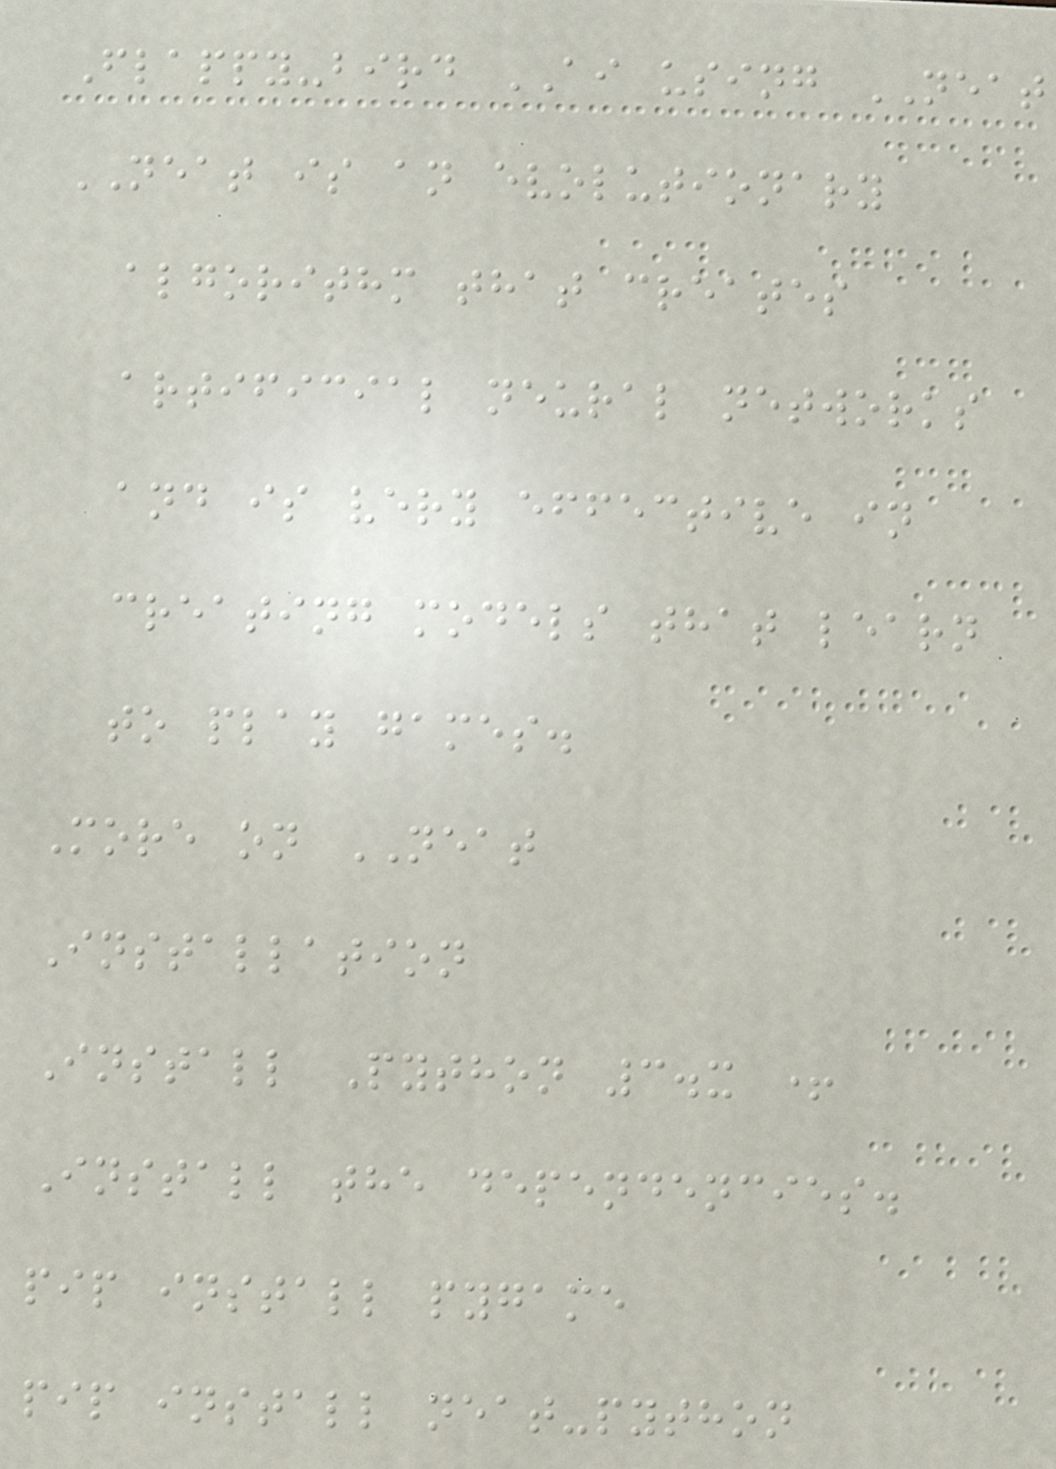Flappy-bird AI using NEAT
NEAT is an evolutionary
algorithm that creates
artificial neural networks
and is very effective in
creating models that learn
to play games.
More on NEAT
Installation
Install Python 3.x +
Install the dependencies.
pip install pygame
pip install neat-python
